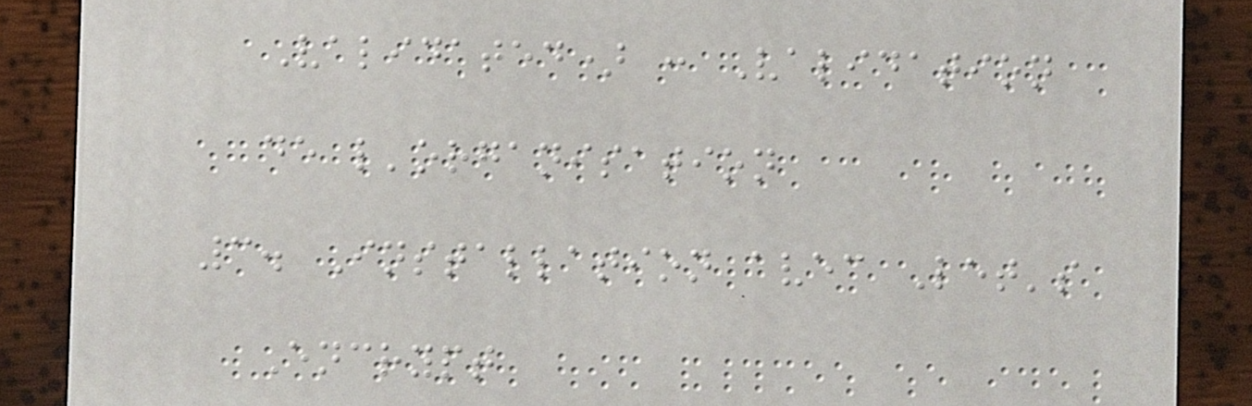Validated) : Validation
de l'organisation
3. Installation avec Let's
Encrypt
